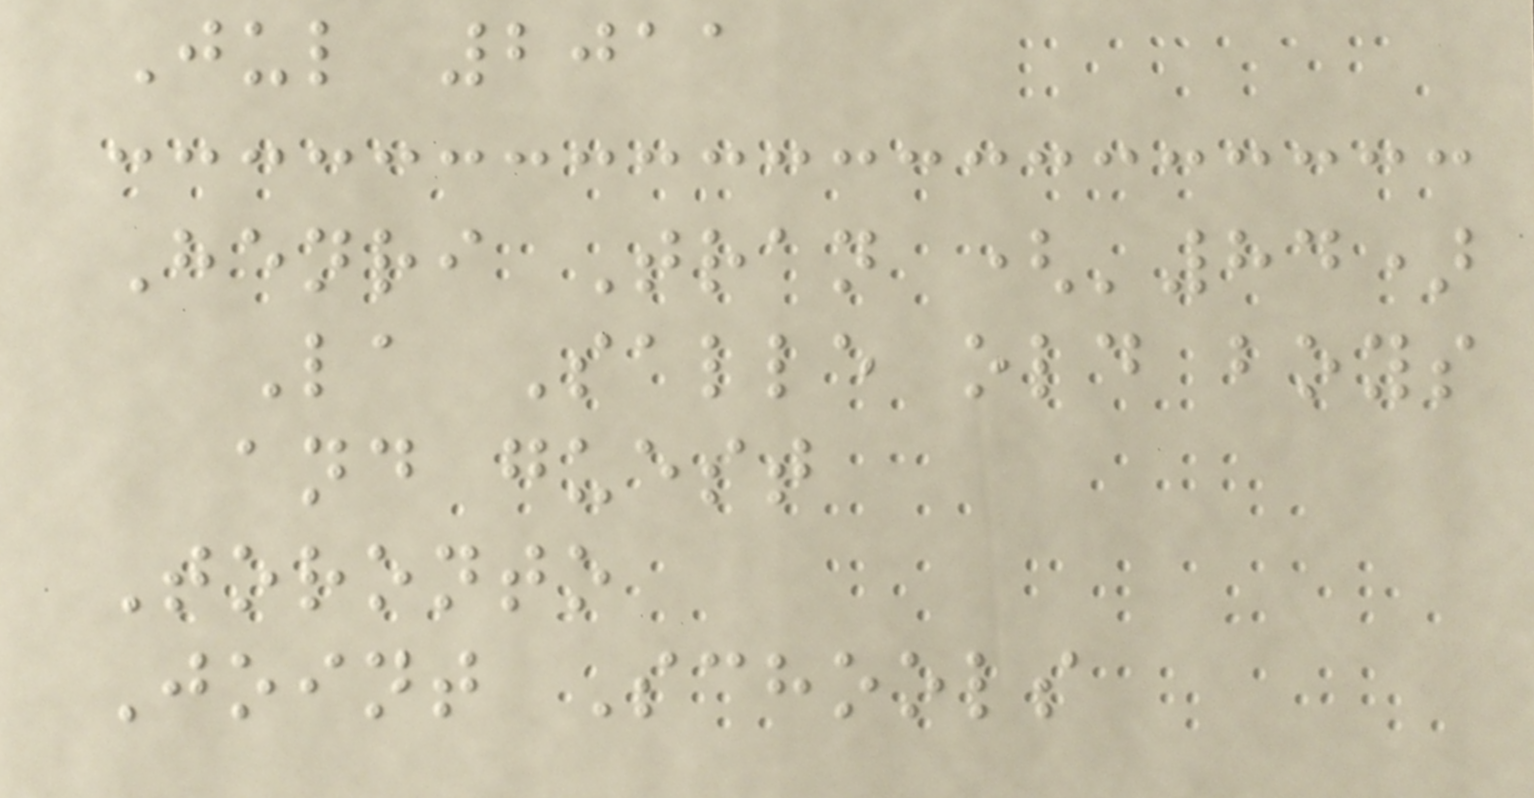Jul 2011
Henri Tran ('84)
La Salle old boys
and guest
Toronto
Joint Schools
